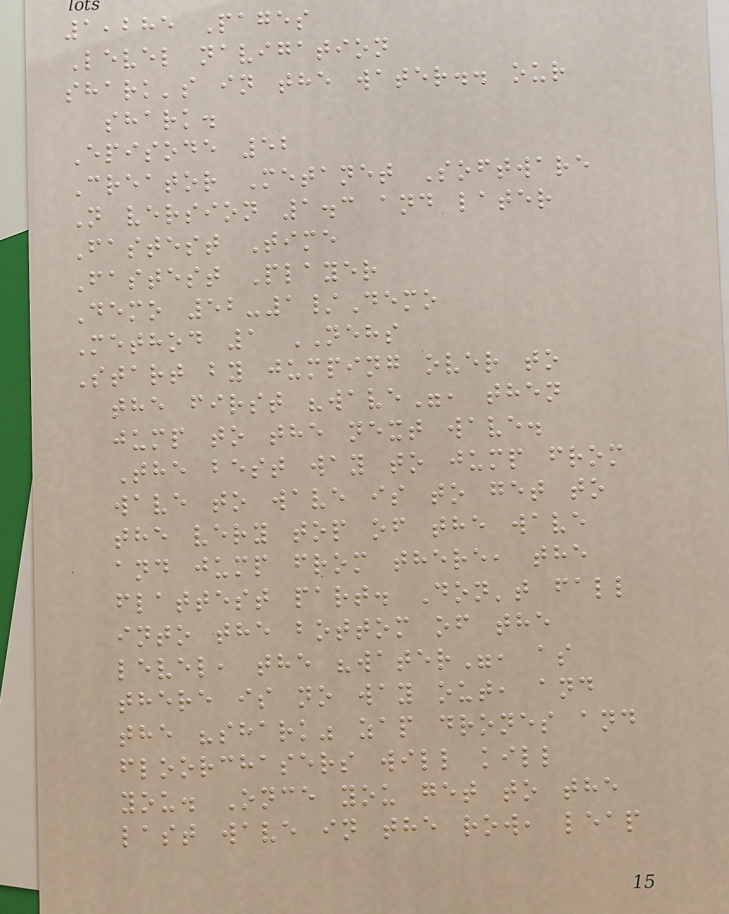1,285 Pages
Level navigation
shark's in the water.. our
shark.
Episode 52
Creator Metanet Software
N version 1.3 and later
Fastest Time
Fastest Player
Demo 52-1/Demo
Method 1 NEHS
Start by jumping over to
the first "wave", then
jump to the next wave.
The best way to jump from
wave to wave is to get to
the very top of the wave
and jump from there, the
flattest part. Don't fall
into the bottom of the
level, the "water", as
there is no way out, and
the "shark" zap drones and
floorchasers will kill
you. Once you get to the
last wave in the row, leap
